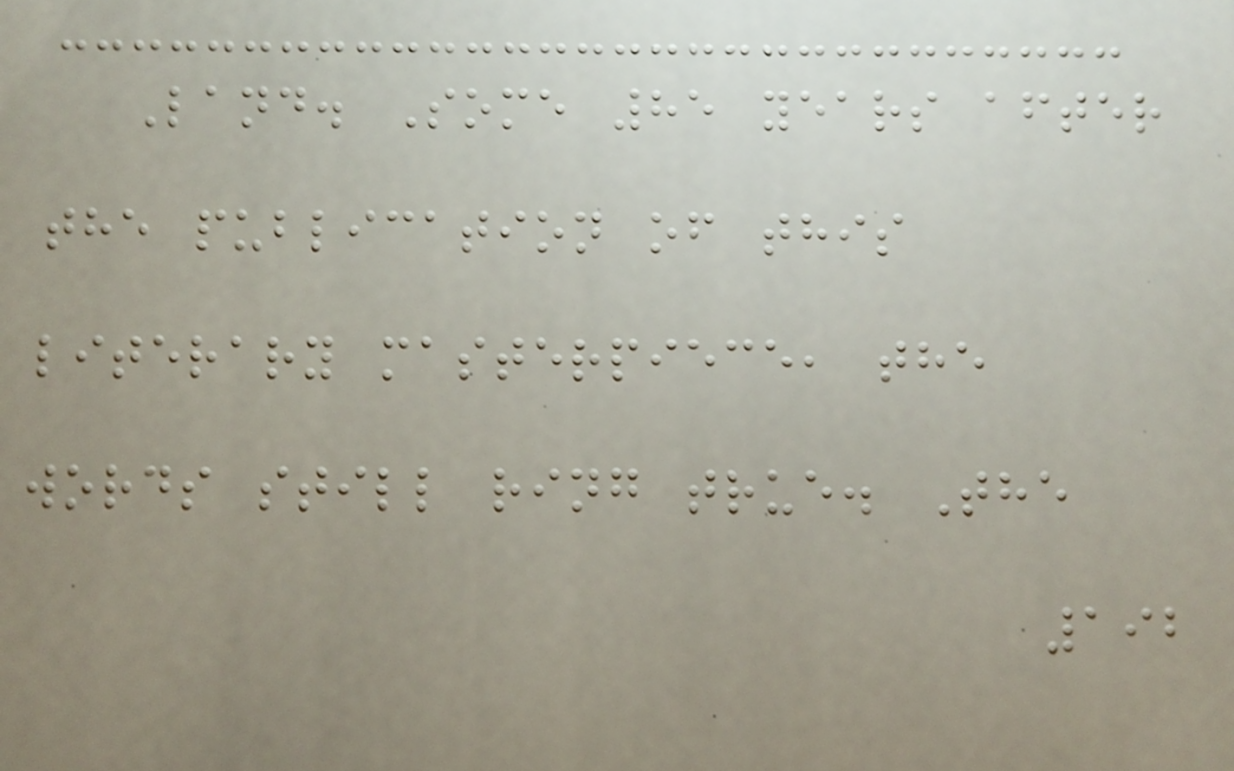Land. Some 85 years after
the publication of this
literary masterpiece, the
words still ring true. The
192
